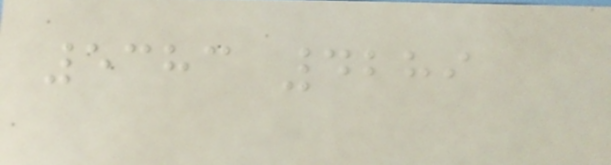5383 4289
